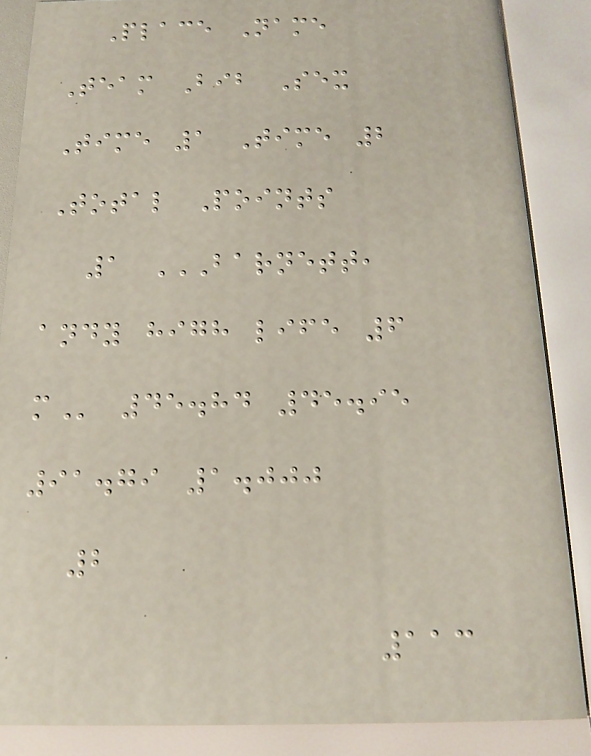Place Name
Team Bib Sex
Time 1 Time 2
Total Points
1 BARNETT,
ANDY HIGH LIFE 6
M 45.84 45.95
91.79 1.000
2
113
